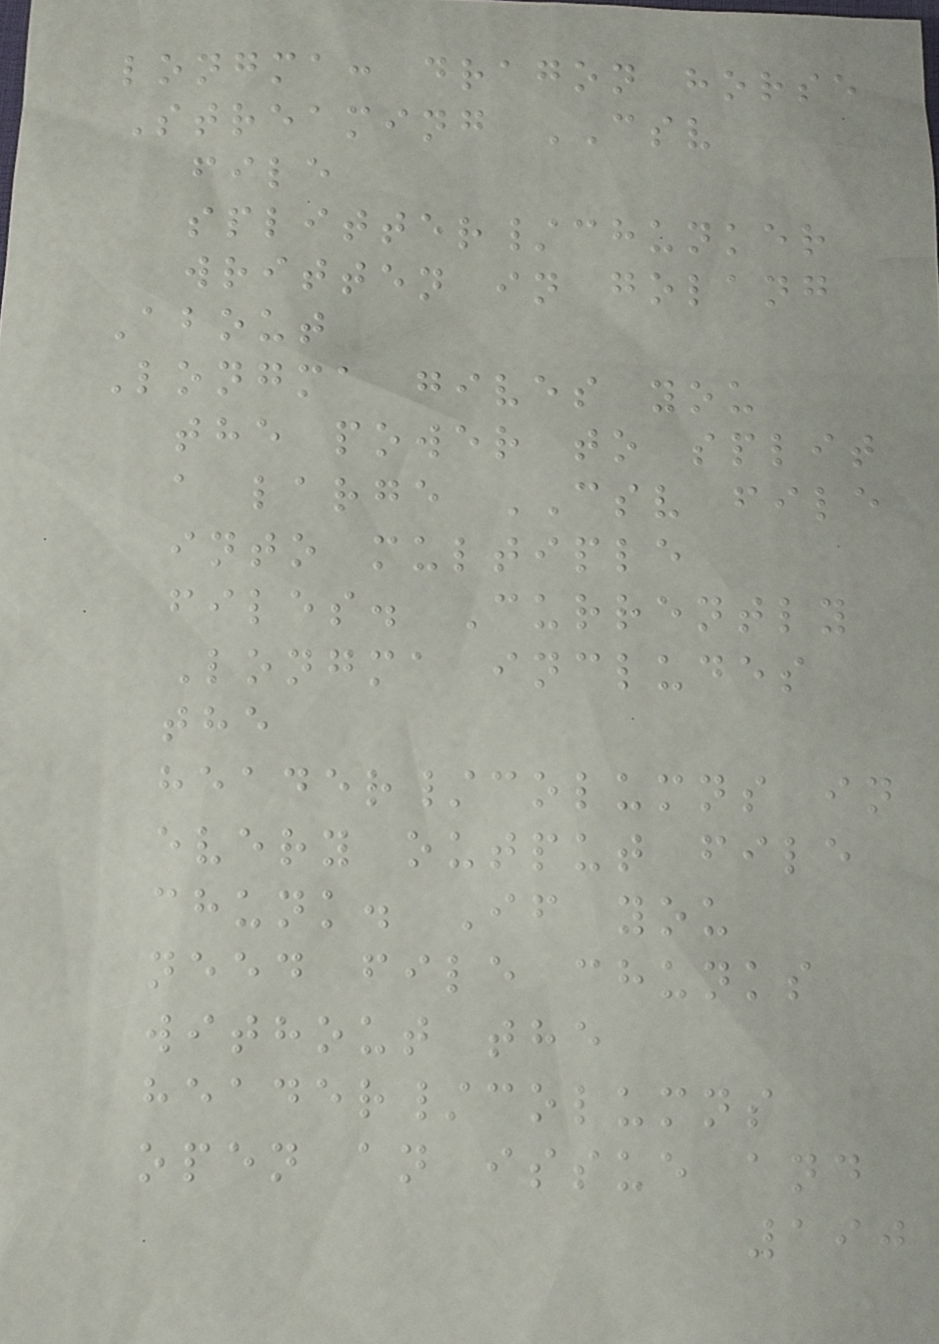longma: dragon horse
Streaming CSV
file
splitter/chunker
written in golang
About
Longma gives you
the power to split
a large CSV file
into multiple
files. Currently
Longma includes
the
header/columns in
every output file
chunk. If you
need file chunks
without the
header/columns
open an issue and
190
